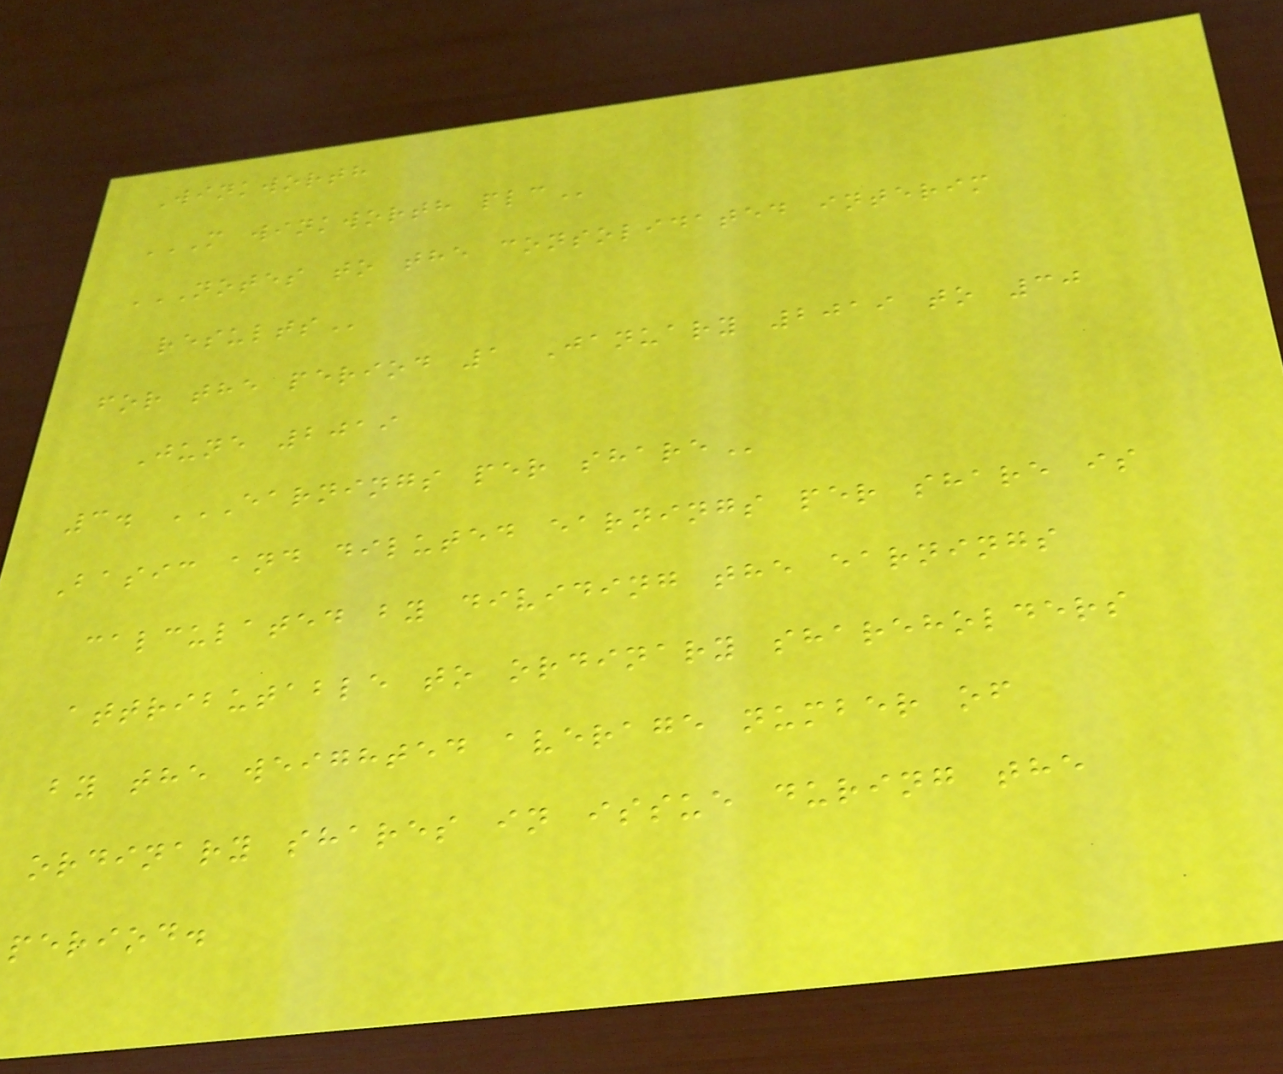Winkworth
M WINKWORTH PLC
NOTES TO THE CONSOLIDATED INTERIM
RESULTS
for the period 1 January 2019 to 30
June 2019
3. EARNINGS PER SHARE
Basic and diluted earnings per share is
calculated by dividing the earnings
attributable to ordinary shareholders
by the weighted average number of
ordinary shares in issue during the
period.
